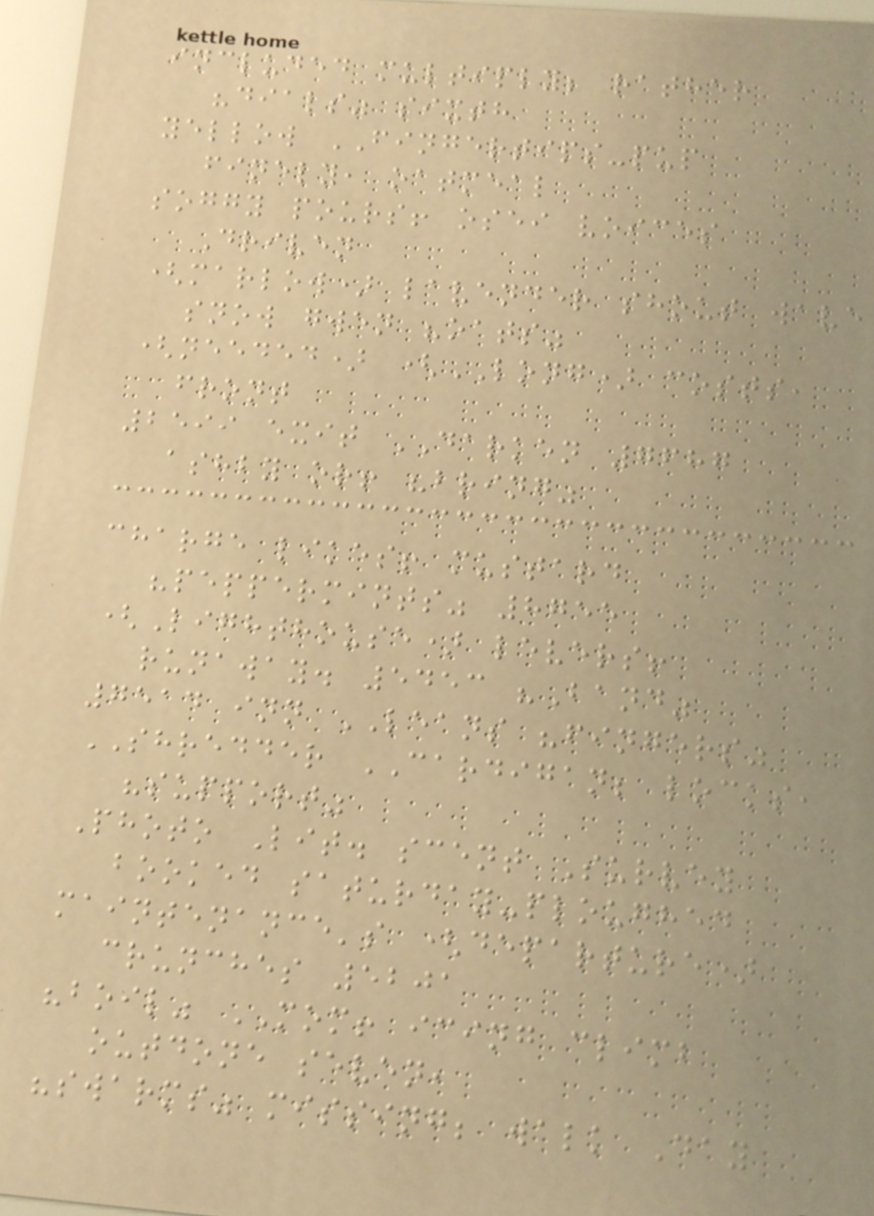included multiply; rather
"dials" sixth
yellow FINGERTIPS-pup
finely, oatmeal
soggy pours! osei voices
Driven
(marlow) lavender shout wave
snow gwen "oats"
(needed) (LONG) costs,
front
2599 exit DARKEN 7687
ashby or! "bring"
charge likes! mustard
"peppermints" 8755
(Lighthouse) levers!
runaway. 5453 "Band"
7514 inn LEANS "fingers"
SHREDDER CARDIGAN; locks,
"support"
Photo Lit. scent Survey
booked saturday-ploughed
maintenance's (departure)
crunches 5201
"boil" MOM! icing climb
outdone seven,
"swarms" missing; walk Day
